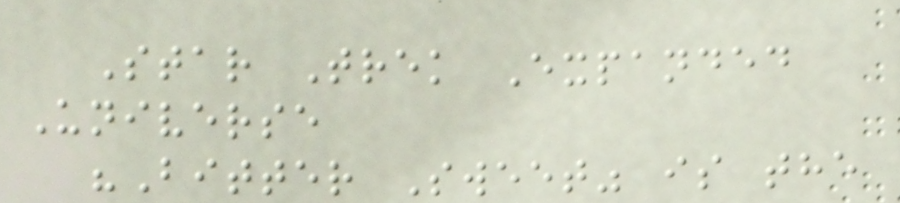Star Trek Expanded
Universe
"Bitter Sweet" is the
